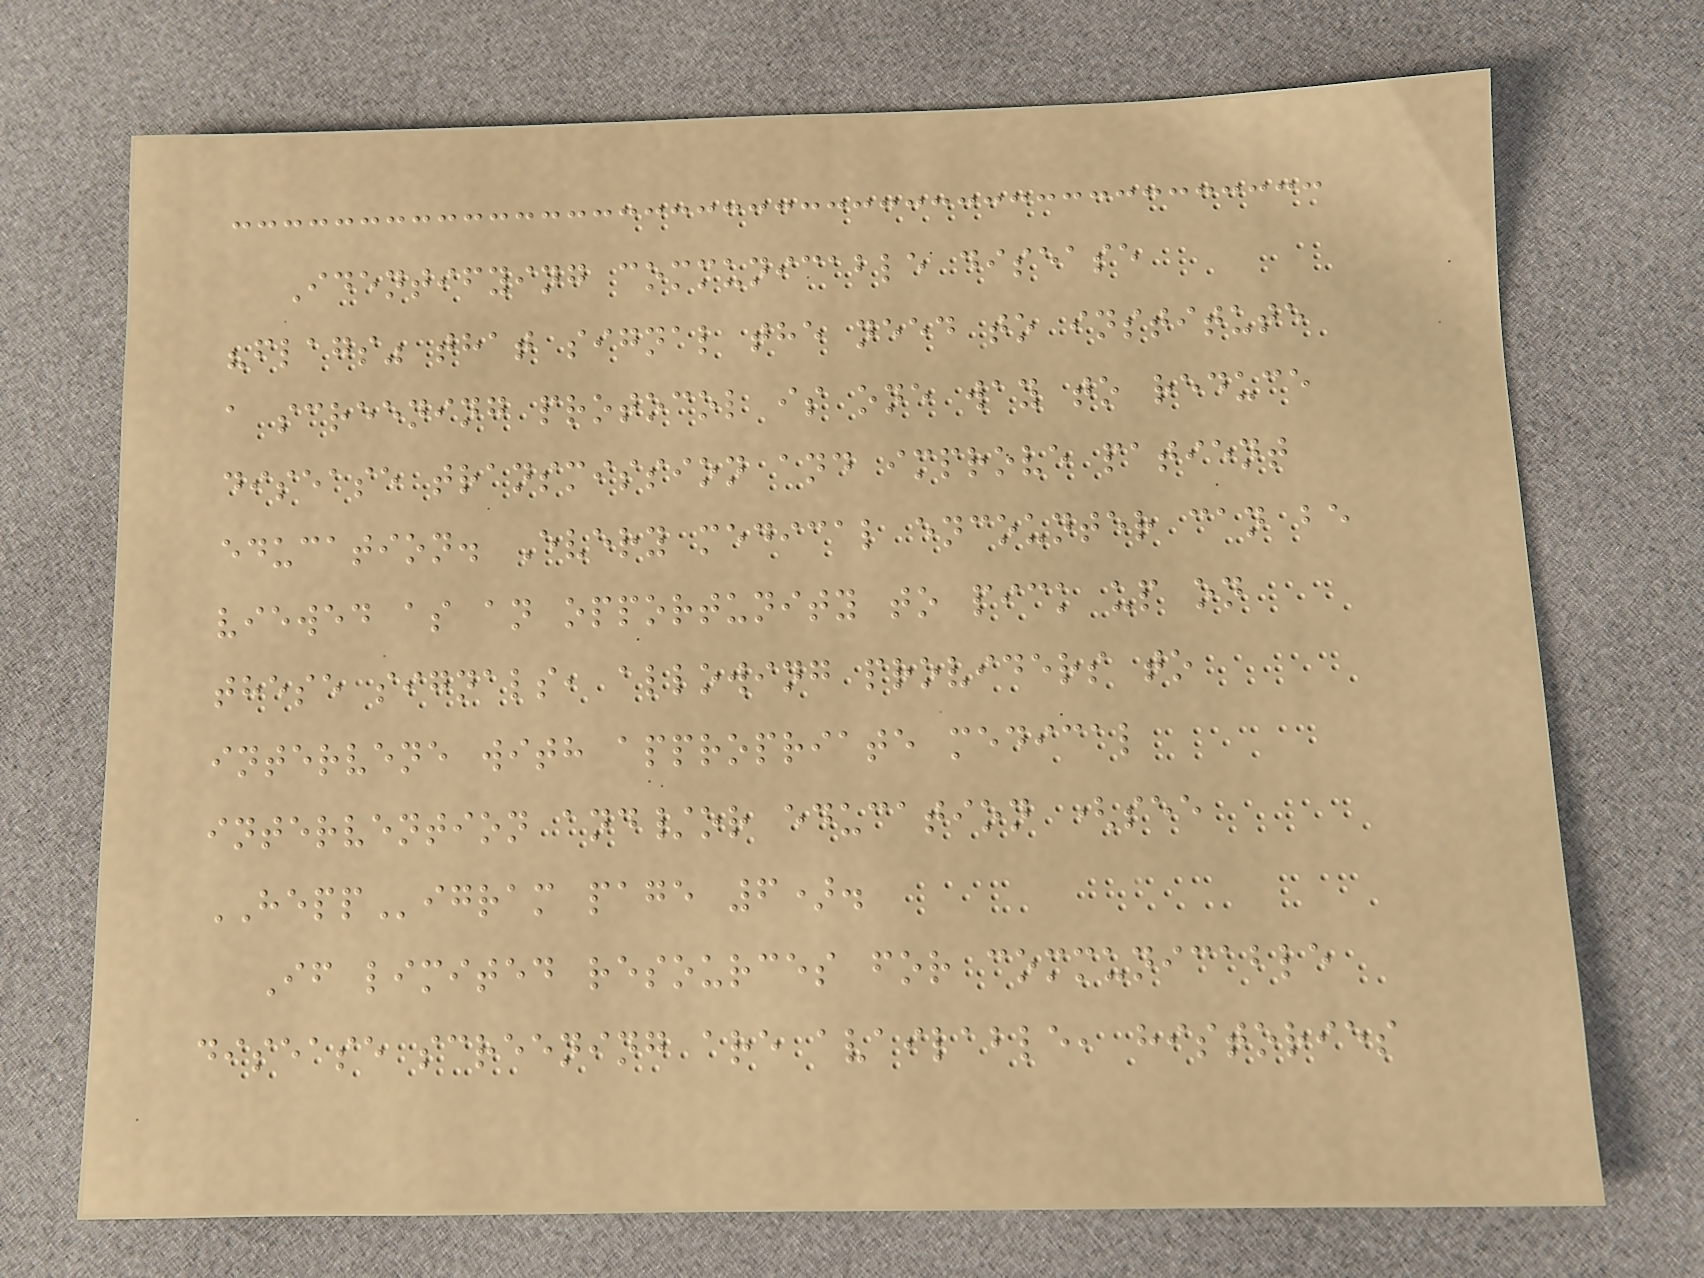Identifying communicable disease
"flags" that signal the need to institute
a screening protocol is one way to reduce
disease transmission and improve patient
education. Every medical encounter can be
viewed as an opportunity to pick up on
these signals, allowing providers to
intervene with appropriate medical
intervention and/or education (see
HEPPigram page 6).
If limited resources for communicable
disease screening are available, histories
